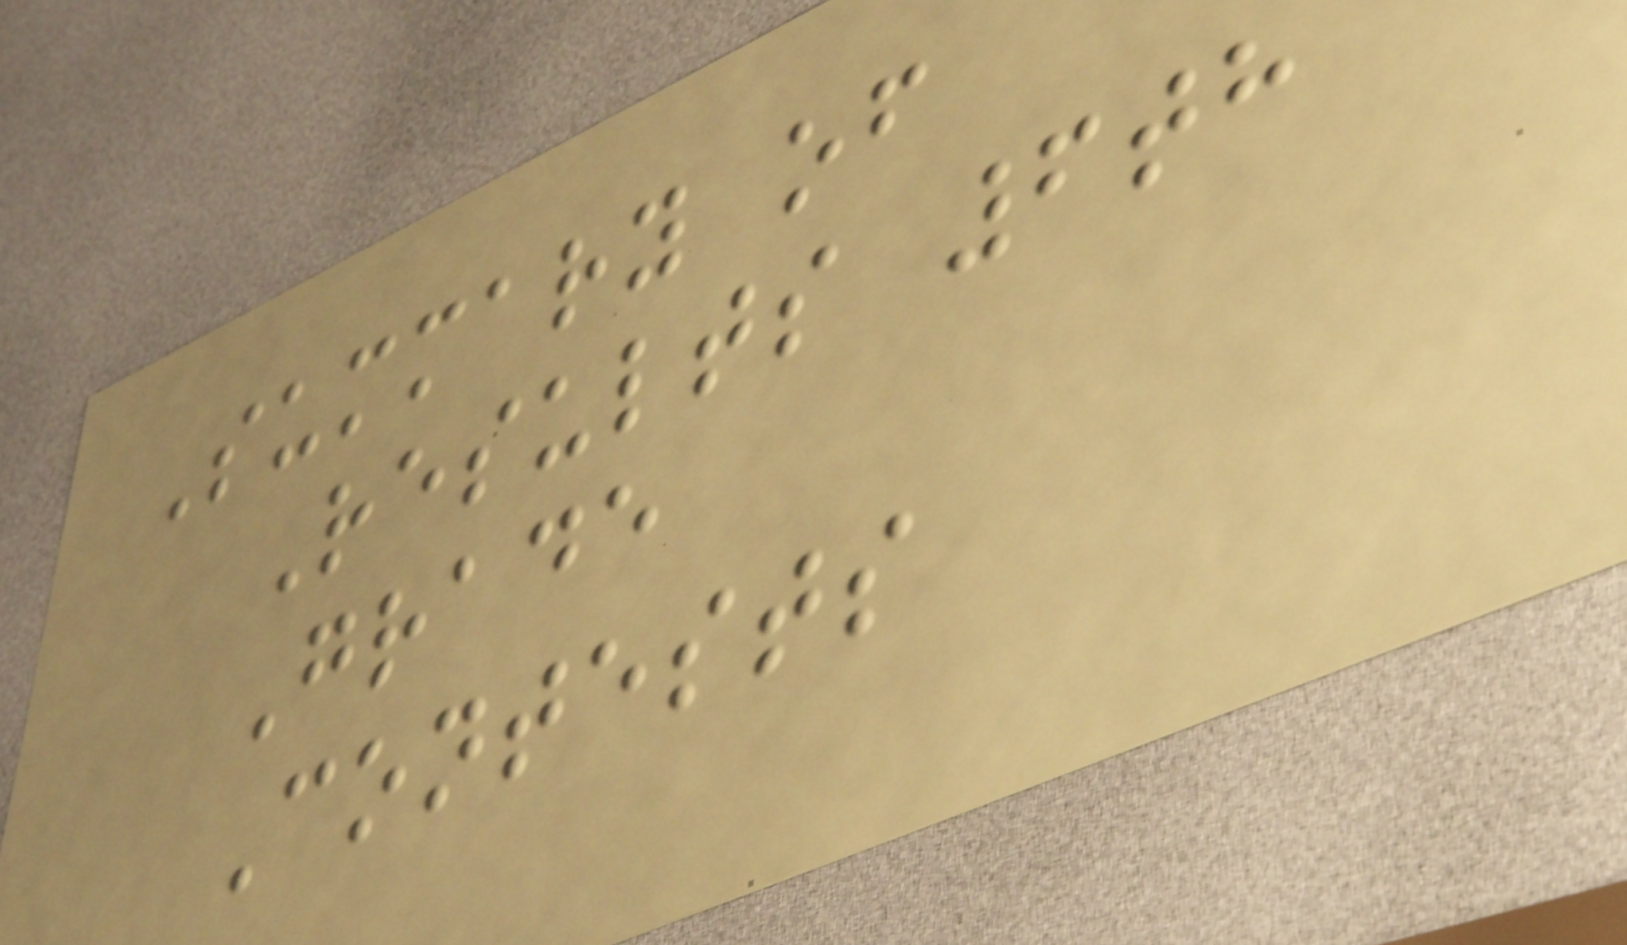Summary of
Results 6th
Grade
Contests
